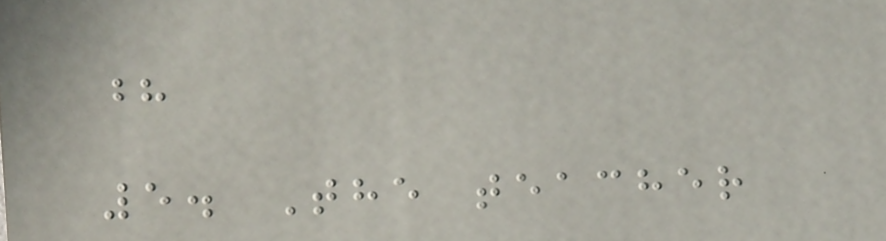?
5. The teacher
